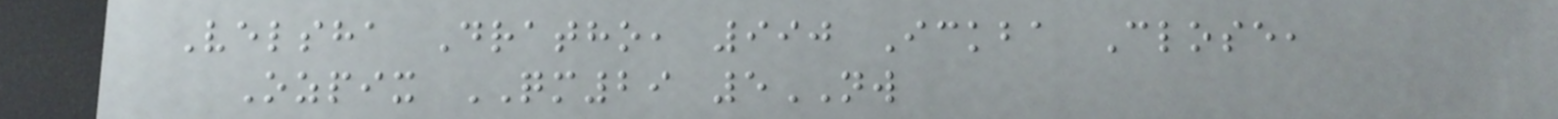Velsha Dratho, 990 Ickba Close,
Ozpix QM29 5NW
